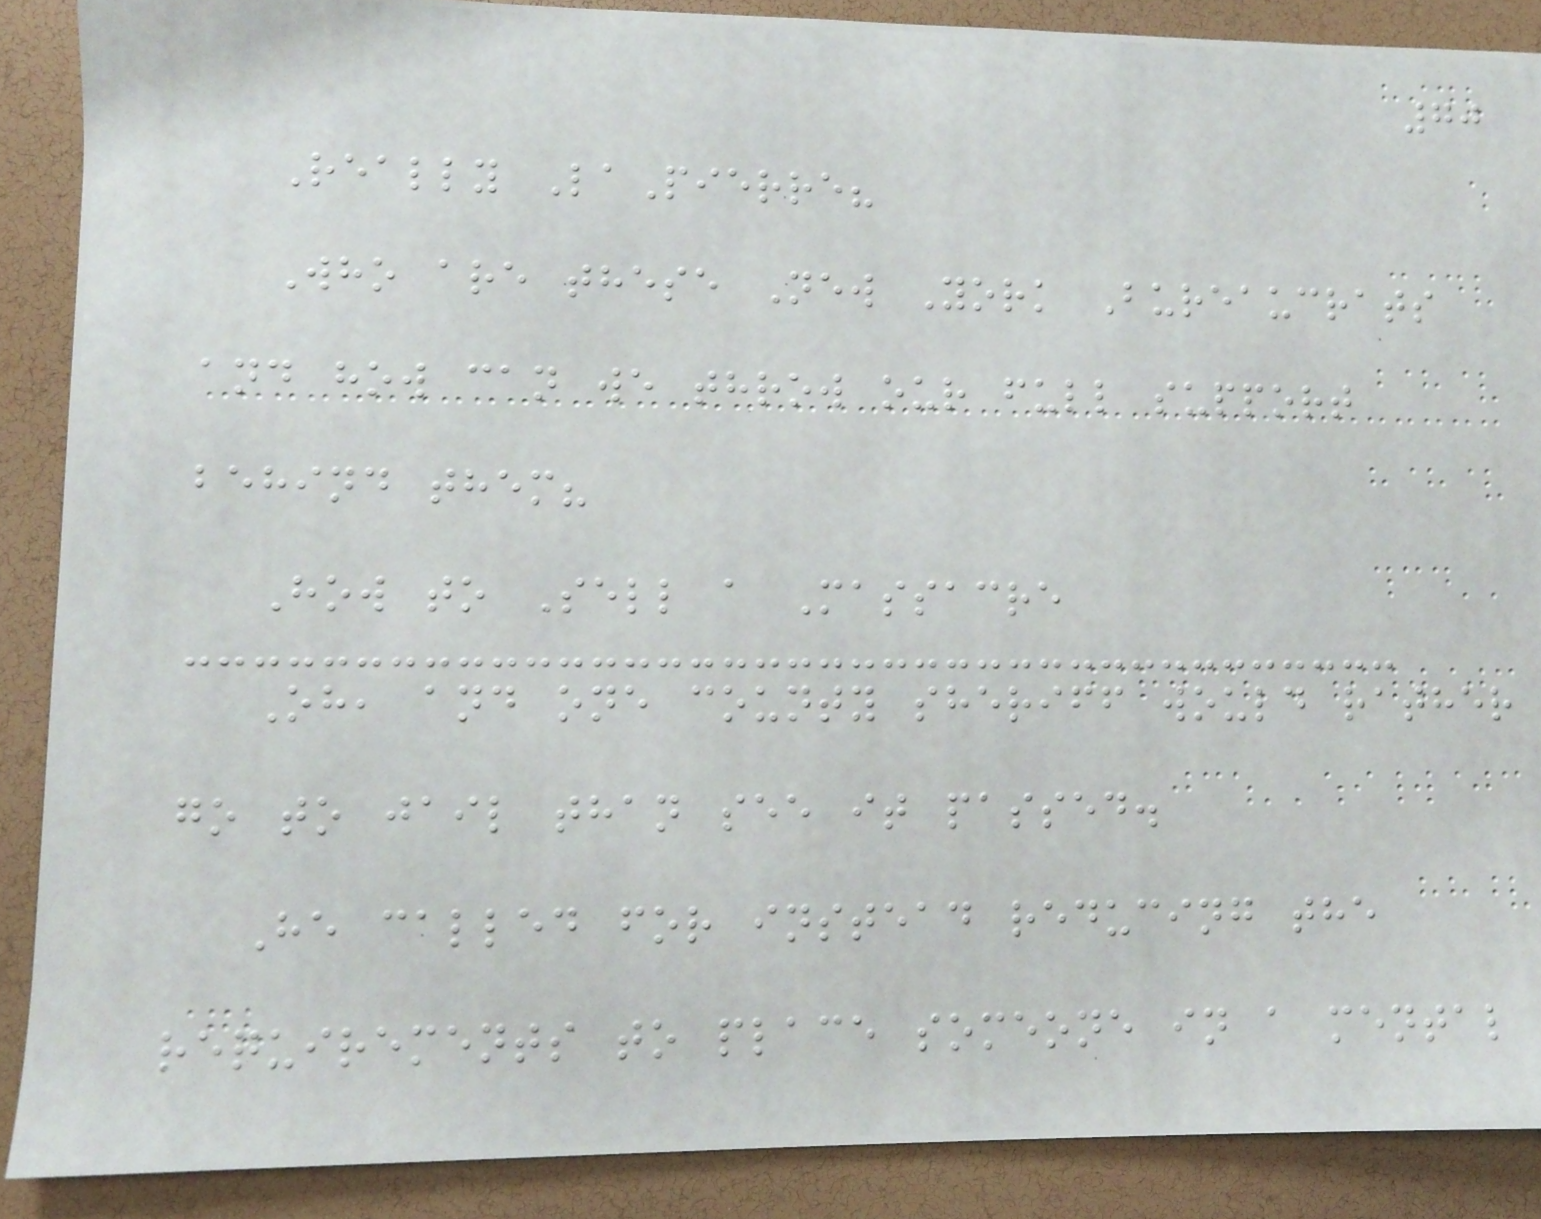70
Really LaPierre?
Who are these New York Bureaucrats
and how can we throw our full support
behind them?
How to Sell a Massacre
Oh, and one county sheriff would rather
go to jail than see it passed.
He called for instead reducing the
requirements to place someone in a mental
